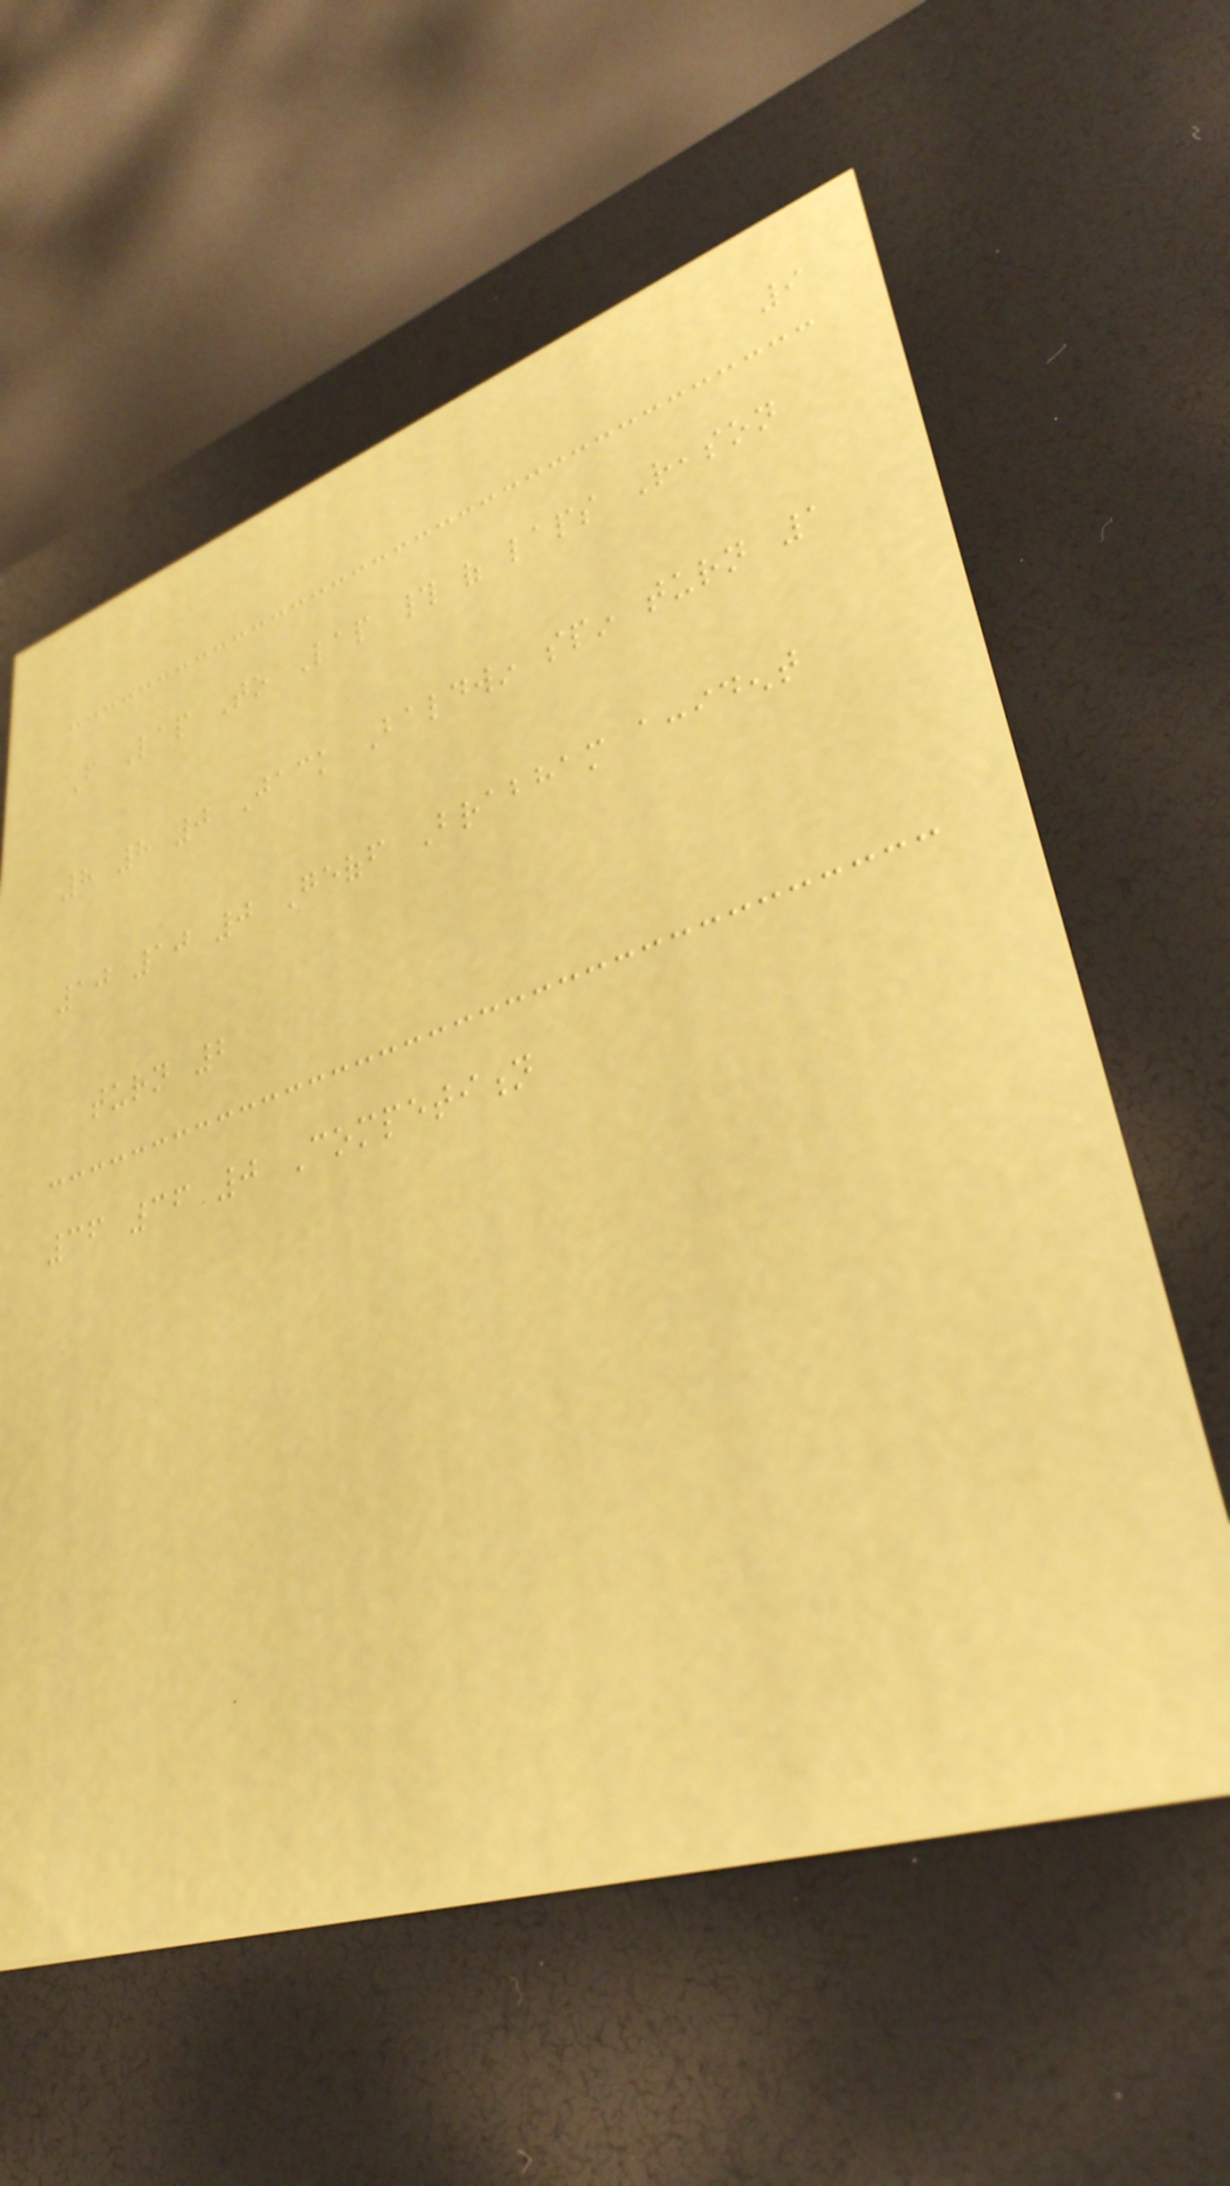9
From Lap To Lap # of laps Reason
8 8 0 Jack Baldwin spin turn 1
10 10 0 Geoff Brabham accident
turn 2
36 36 0 Competition
